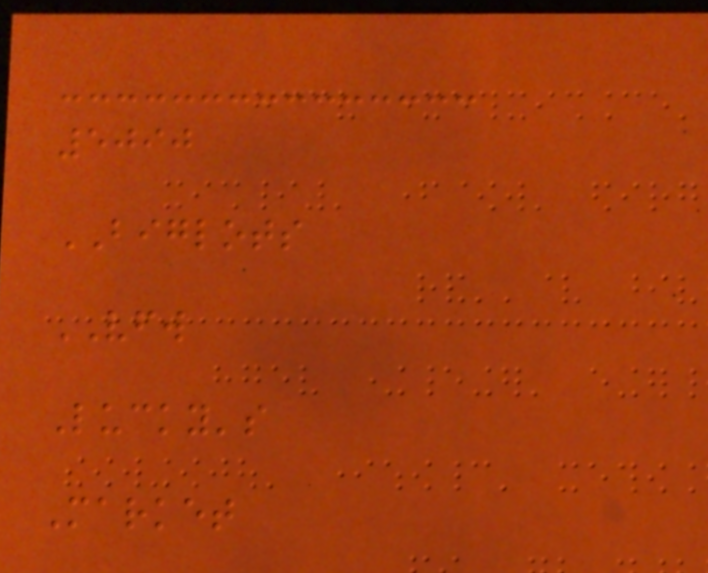5090
BIGLOTS
VFW
Lucky's
Market
